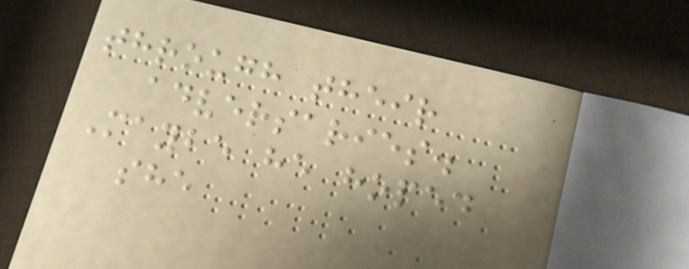through their
adversaries.
Maybe he hoped
she
